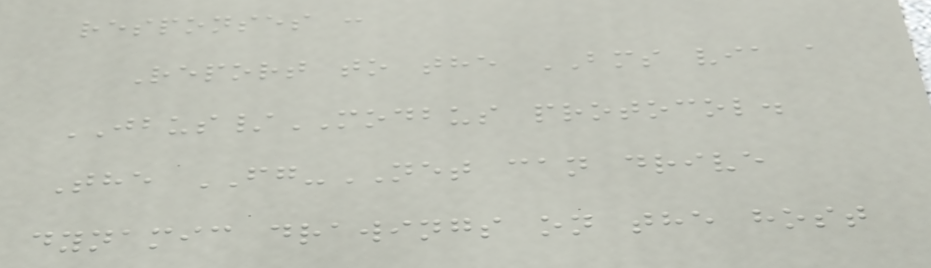responses :
Report to the BMS via a
JBUS/MODBUS protocol.
The FG-NET can drive
dynamic drawings on the host
